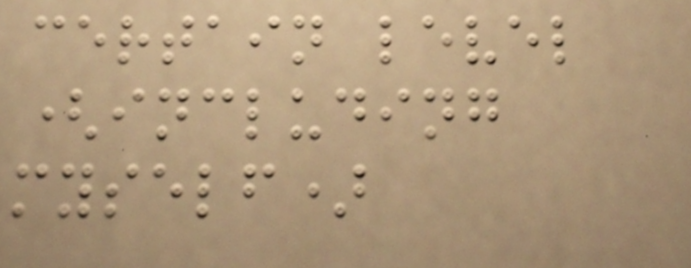certain level
(including
myself)
